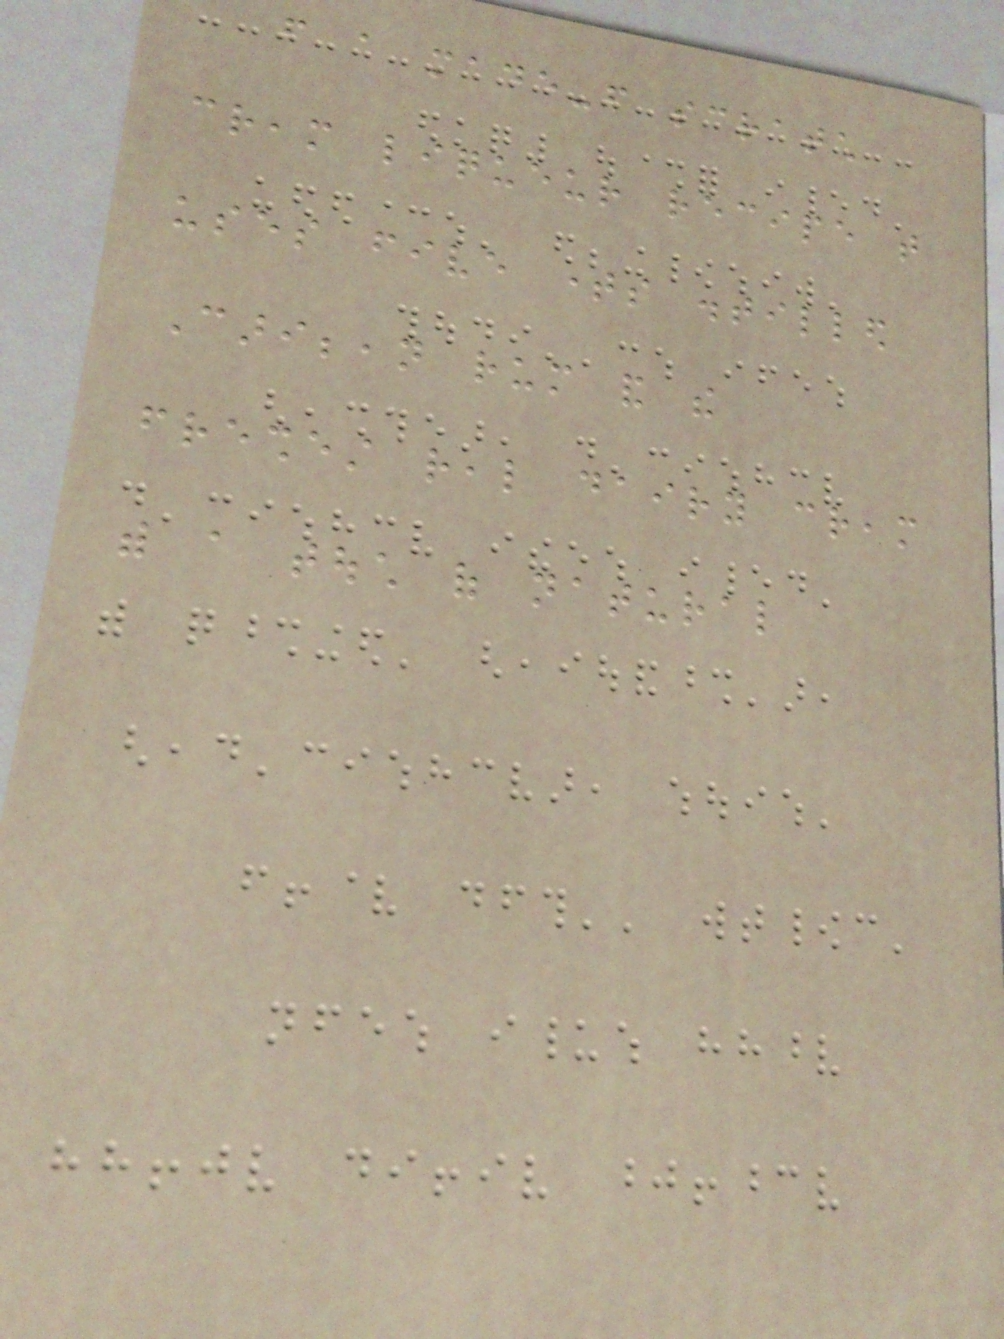from a made-from scratch
cream liqueur recipe that
uses five times distilled
Caribbean rum and the
freshest real dairy cream
with a touch of natural
